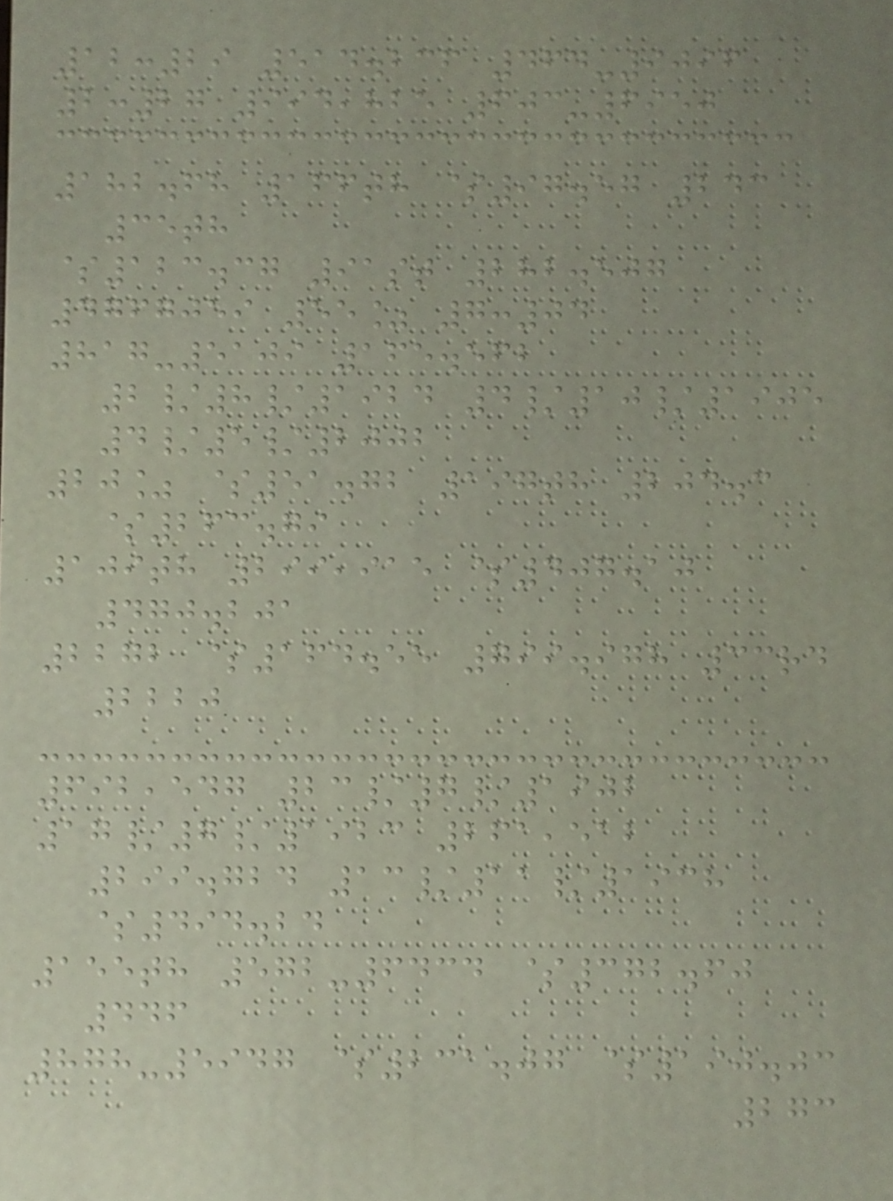12:29 514.236 464-9096
2:27 994,825 603-6950
182.68 166th $97.57 243
35th
$123.37 91st 282.507
4767059 55% 7:04
817-5109 165.562
2/8/1924 4/10/1905
4/5/2002
20% $51.72 197th 204.3
$263.79
109th 299,915 $407.10
470.201
2272 $164.55 799.978 33rd
2220
692,547 23/7/1902
17/7/1923 261,512
299.724 13/11/1938
$494.24
155th 572-6434 $372.60
446
878-5947 $231.07 $190.03
273
